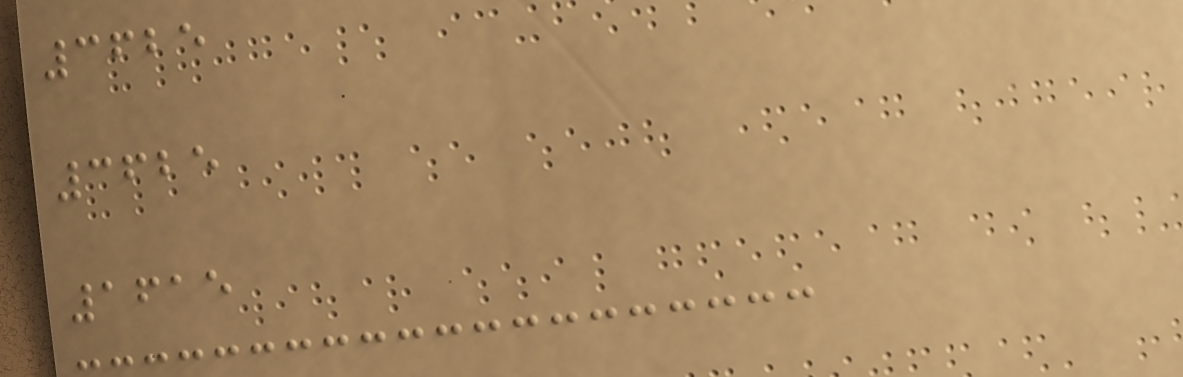3625
3625
1615
